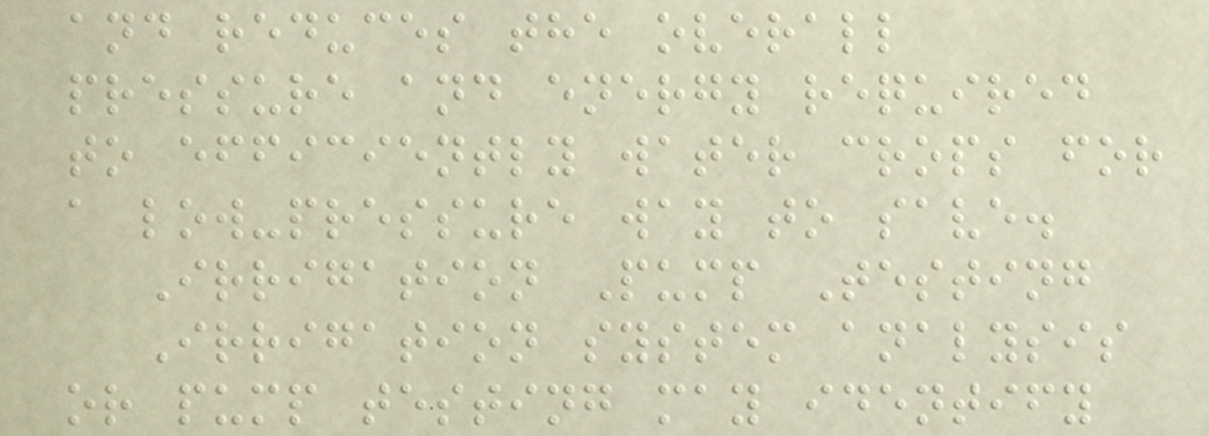and reduces the overall
pressure and energy required
to efficiently water crops for
a low-pressure way to save.
Irrigation Pump Testing
Irrigation system analysis
or pump testing may identify
